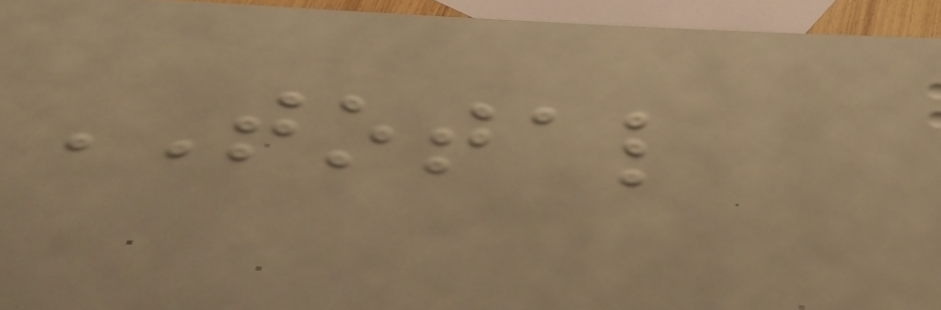TOTAL
